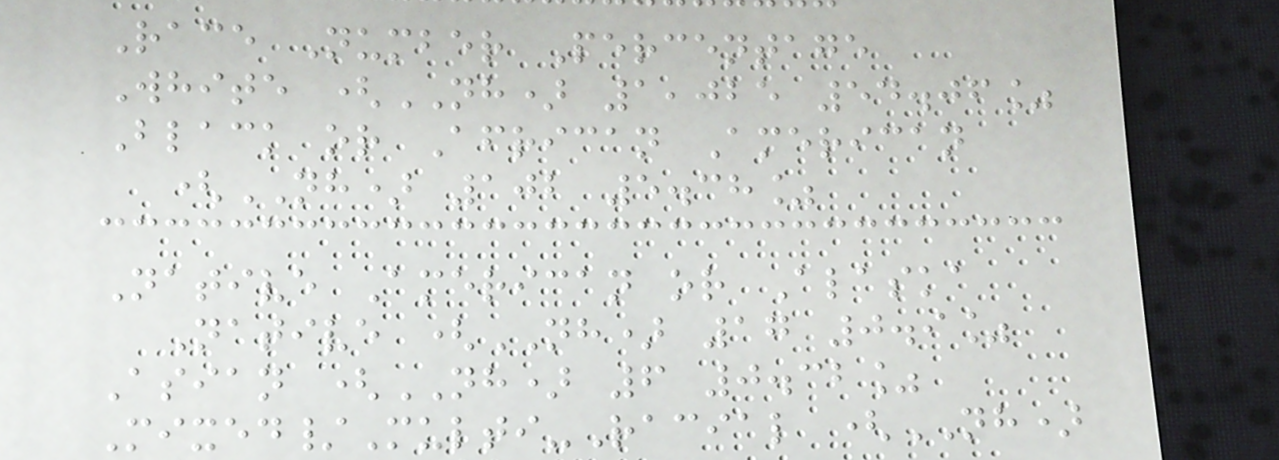Race Number Percentage
White (NH) 1,025 54.06%
Black or African American
(NH) 102 5.38%
Native American or Alaska
Native (NH) 17 0.9%
Asian (NH) 6 0.32%
Mixed/Multi-Racial (NH)
